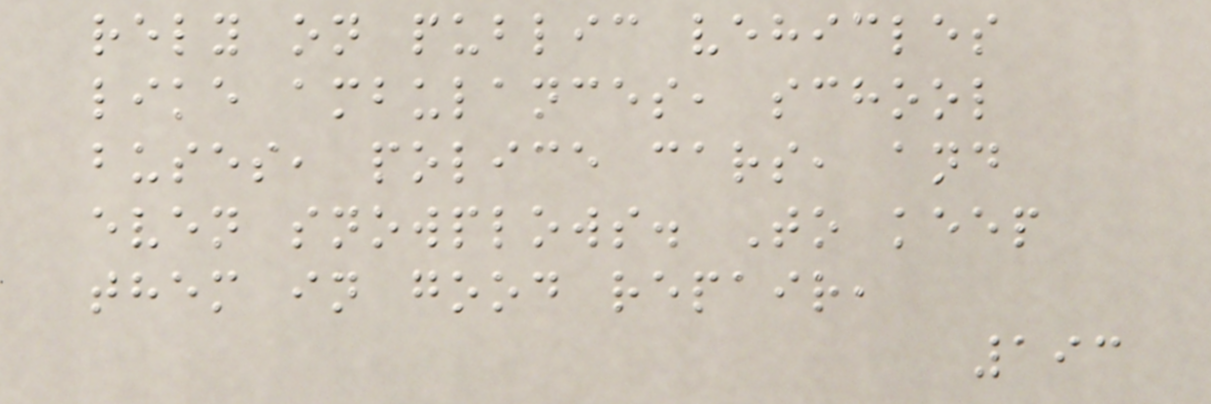rely on public vehicles
like ambulances, school
buses, police cars, and
even snowplows. To keep
them in good repair,
193
